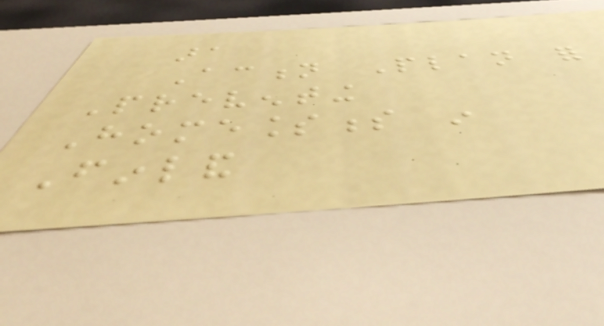ara
Action Plan for
Preventing
Homelessness in
Finland
